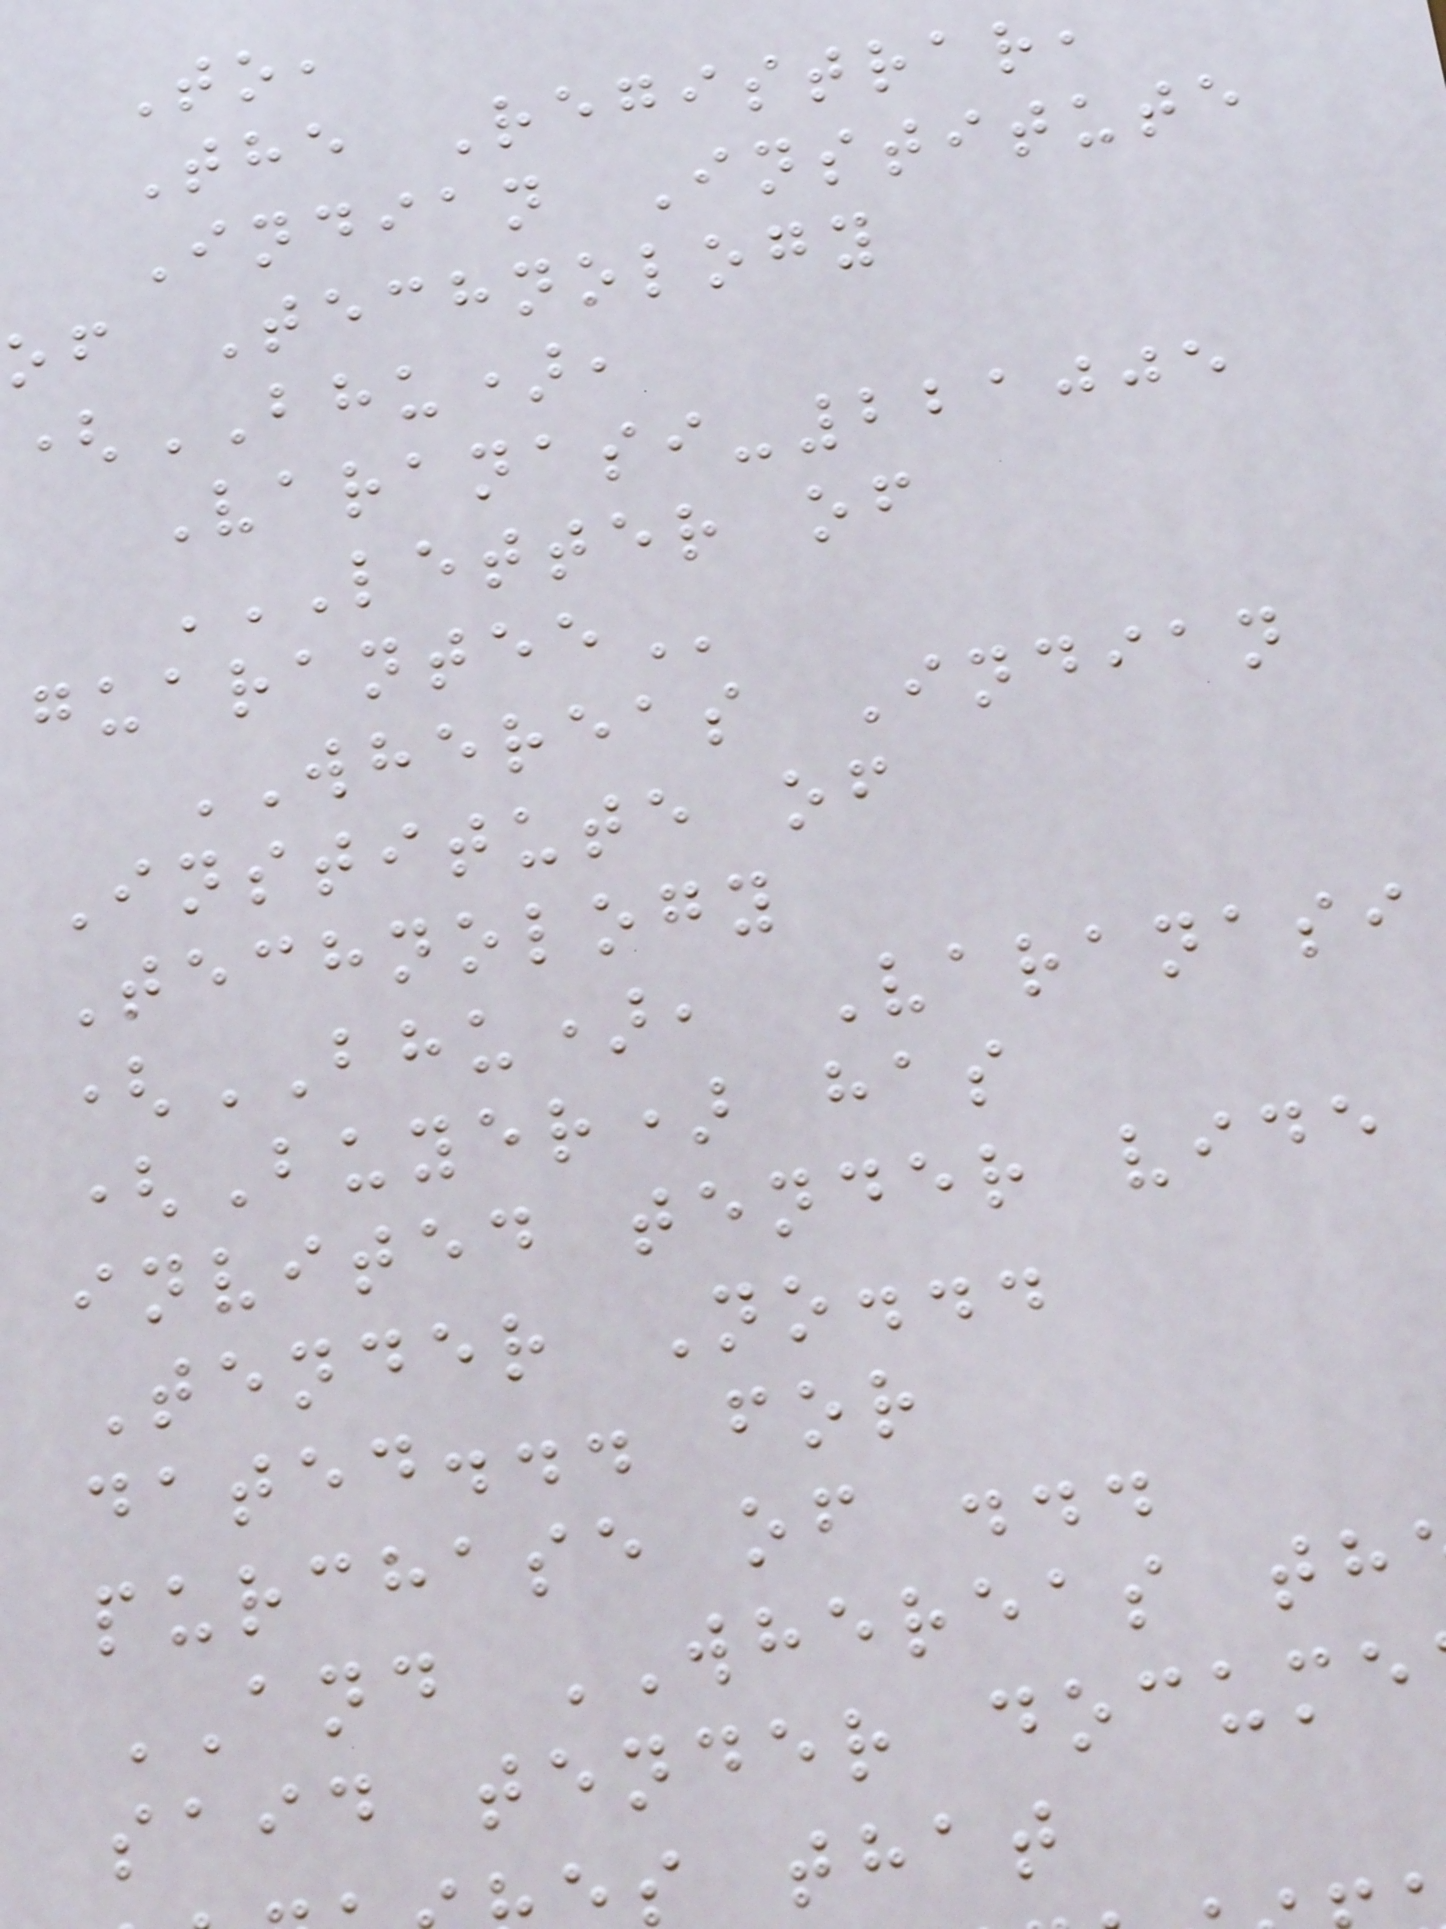To,
The Registrar,
Indian Institute
of Technology
(BHU),
Varanasi-221005
LETTER OF
WHEREAS Indian
Institute of
Technology
(BHU), Varanasi
(Buyer) has
invited tender vide
Tender No...
dated... for
purchase of ...
AND WHEREAS th
said tender docume
s that
